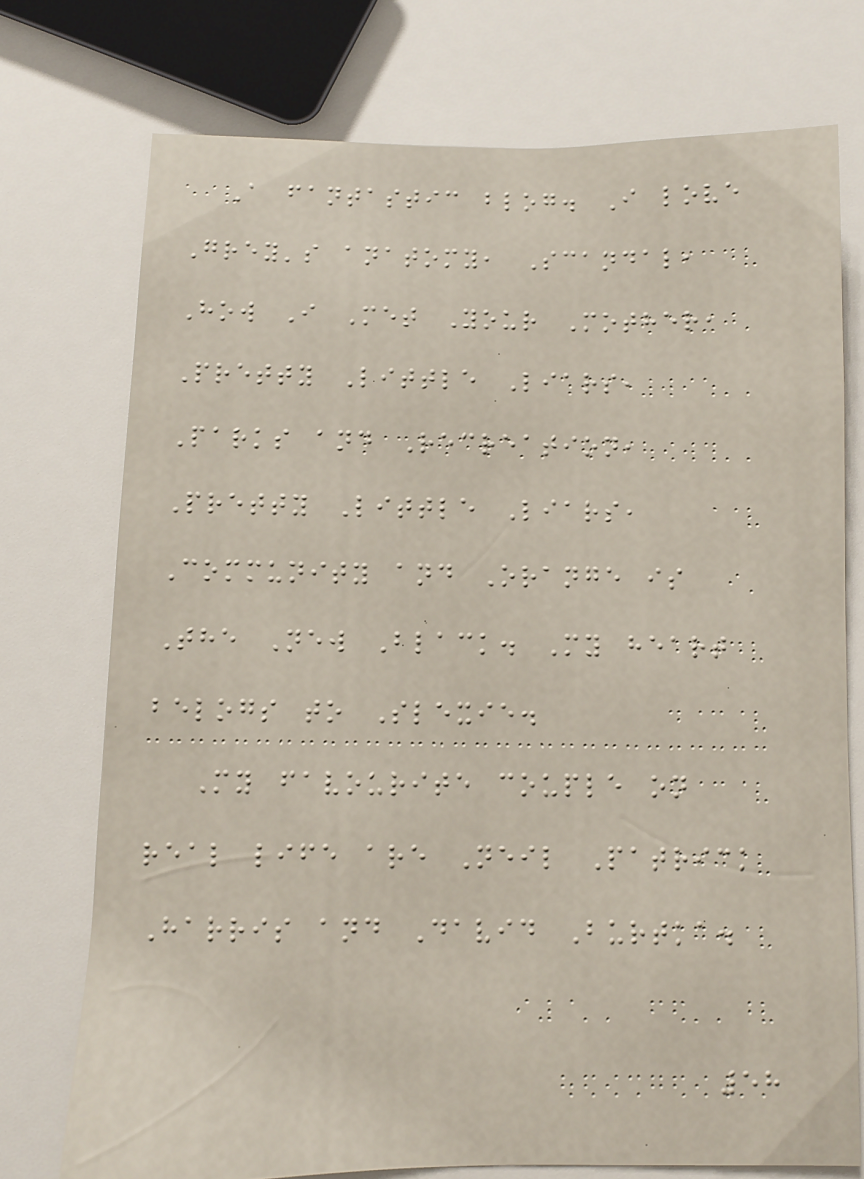A fantastic blog. I love
Grey's anatomy, Scandal,
How I Met Your Mother,
Pretty Little Liars,
Parks and Recreation,
Pretty Little Liars,
Community and Orange is
The New Black. My heart
belogs to Slexie.
My favourite couple on
real life are Neil Patrick
Harris and David Burtka.
58
